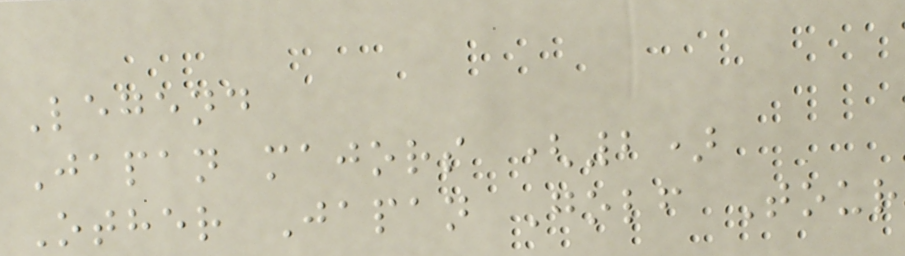Legend
Japan majors (2)
Other Japan Golf Tour
